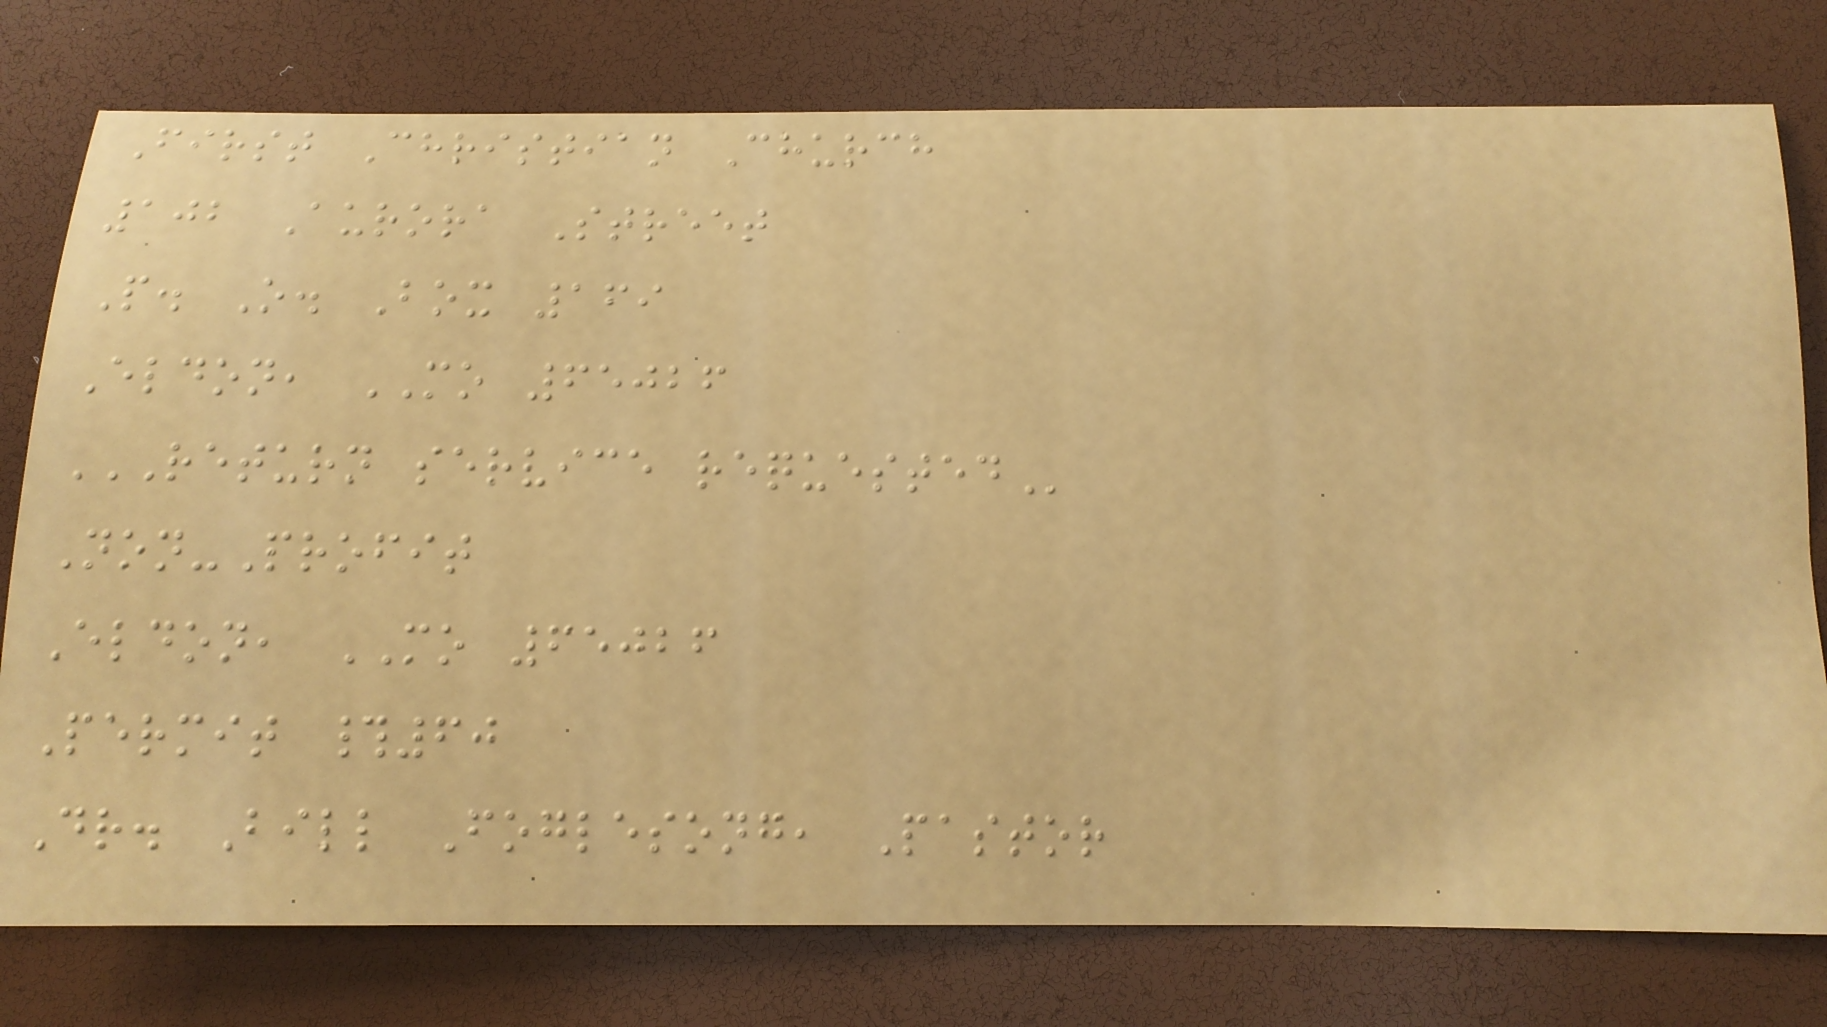First Christian Church
102 Aurora Street
P. O. Box 169
Eldon, MO 65026
RETURN SERVICE REQUESTED
Non-Profit
Eldon, MO 65026
Permit #60
Dr. Bill Foglesong, Pastor
